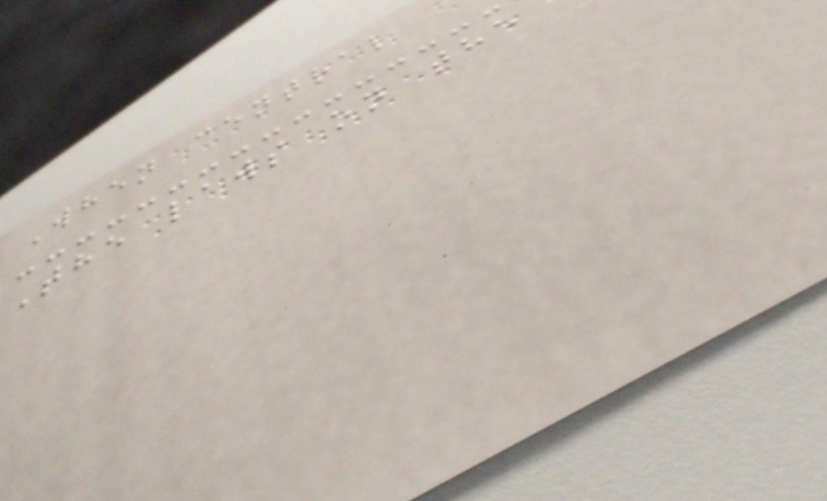When central
The laws on the
